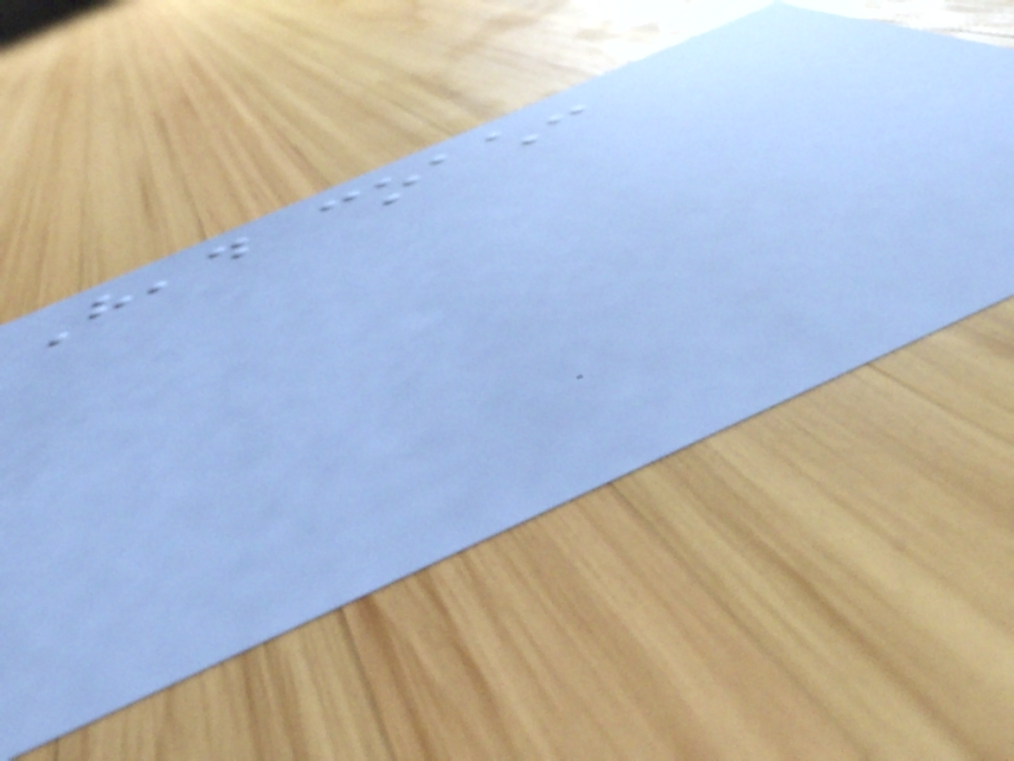Head coach:
